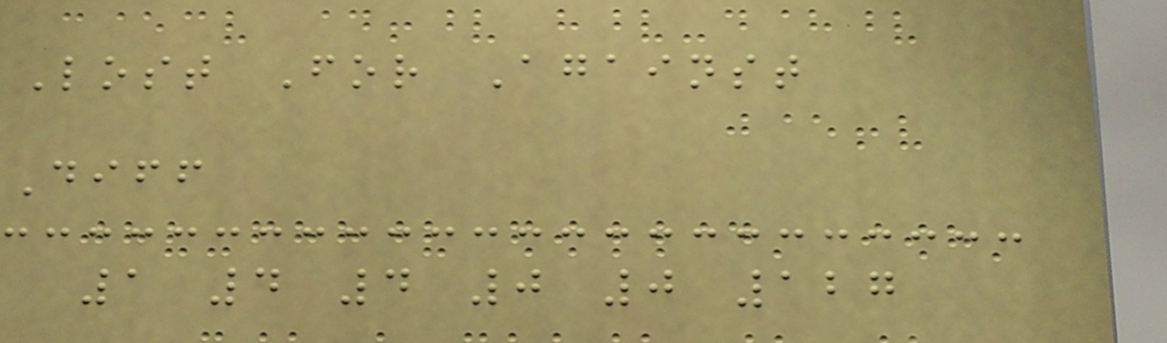Lost For Against
Diff
1 4 4 0 0 127
